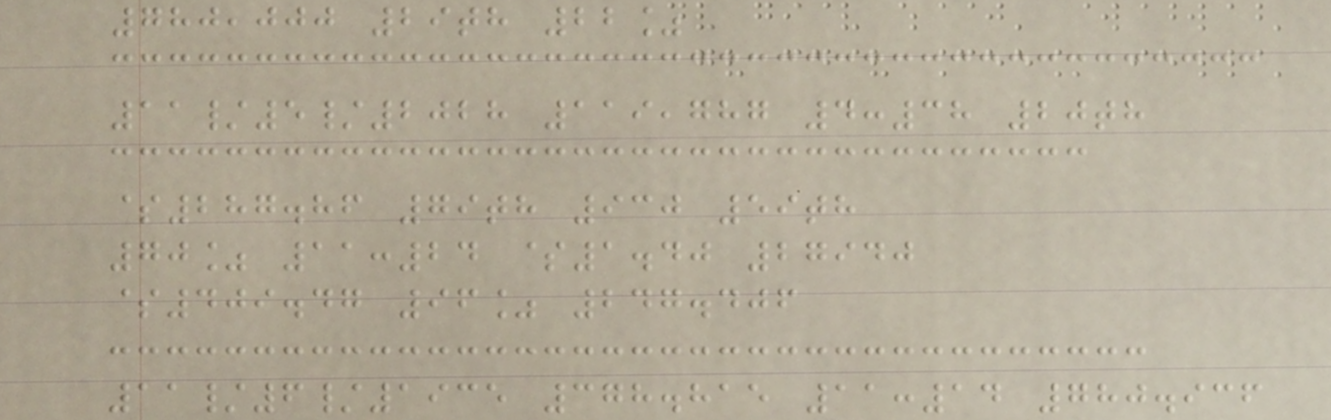780,000 29th 22%
11/5/2028 119,787 4:38 20th
$287.86 79th 930 59th
70% 11:24 $1.40 27940
$409.47 96% 247.406
11/6/1935 378.815 11:14 780.936
